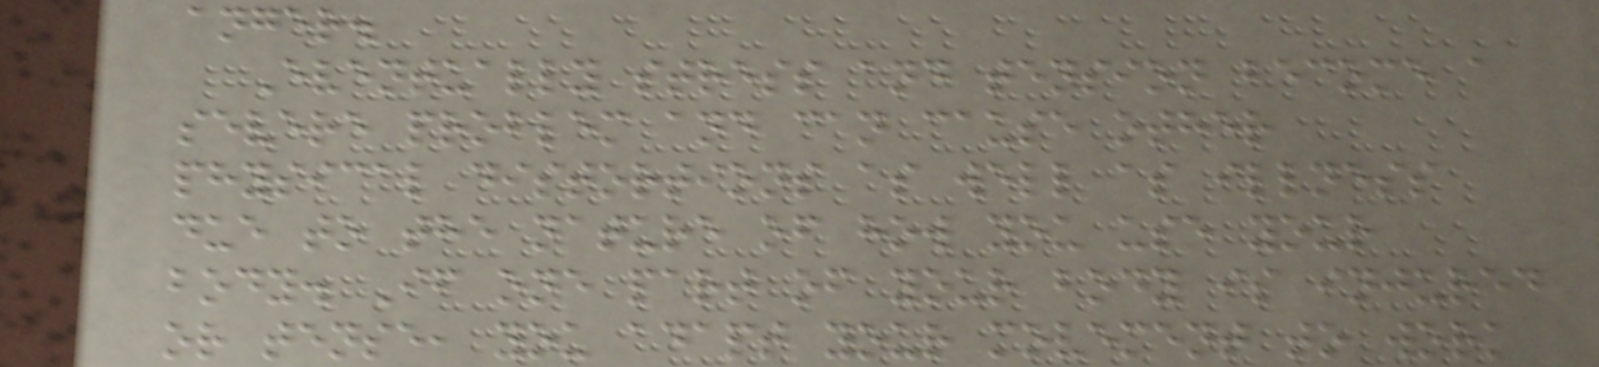anger.
Eventually stress and tension become a
severe problem and can cause other
physical distortions as well as illness
due to the nature of how you use your
body. If one part of your body is injured
or tense, you adapt your movement to work
